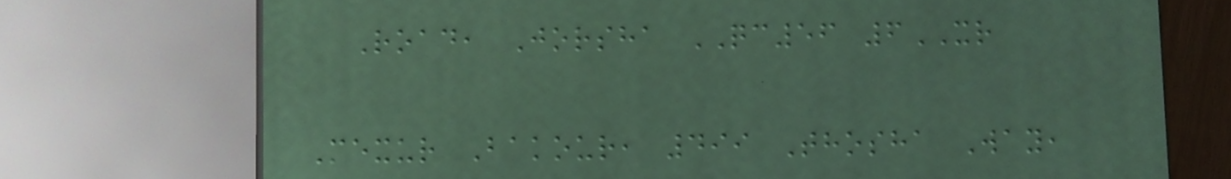Road, Jorsha QC56 6XR
Mexur Bakour, 499 Thosha Way,
